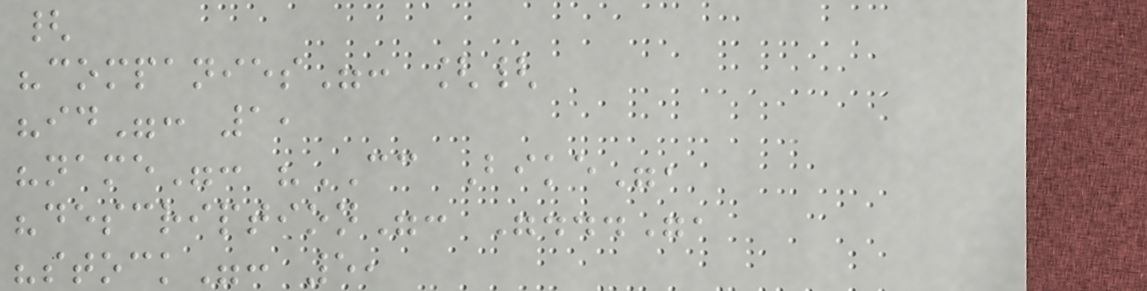{
"companies": [{
"id": 1,
"name": "CC Bike",
"description": "...",
"stock": 5,
